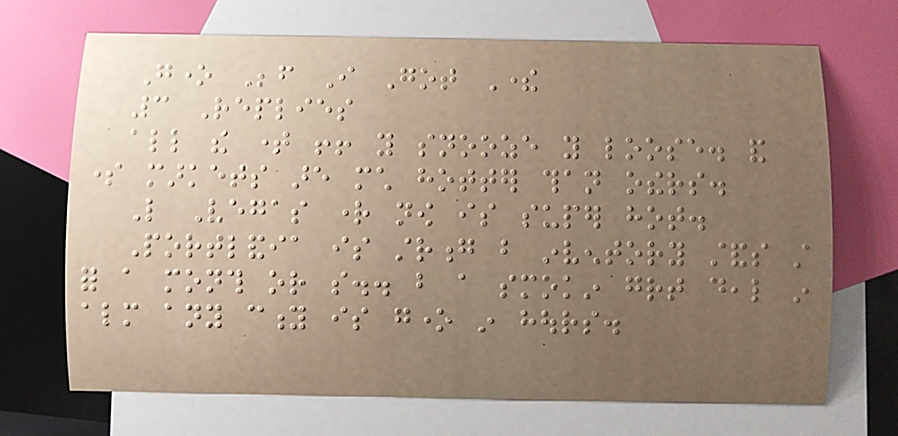Gone Before I Got There
3 Replies
all the time !! you snooze you loose. and
some markets are much hotter than others.
Like Vegas right now is super hot.
Portlandia is strong but inventory stands still
for a month or so.. but a smokin great deal in
almost any city is gone in hours.
